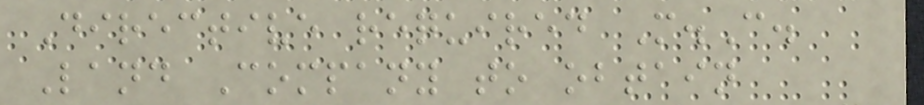Directive required M.C.
Land Company to obtain
